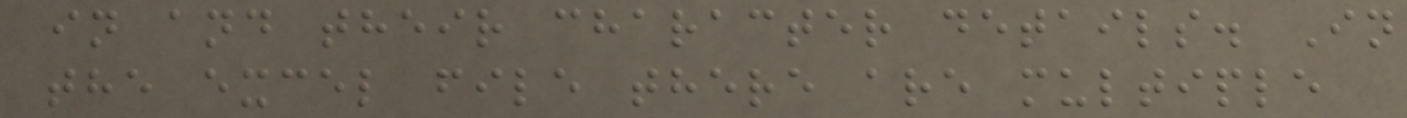in and their character details. In
the excel file there are multiple
